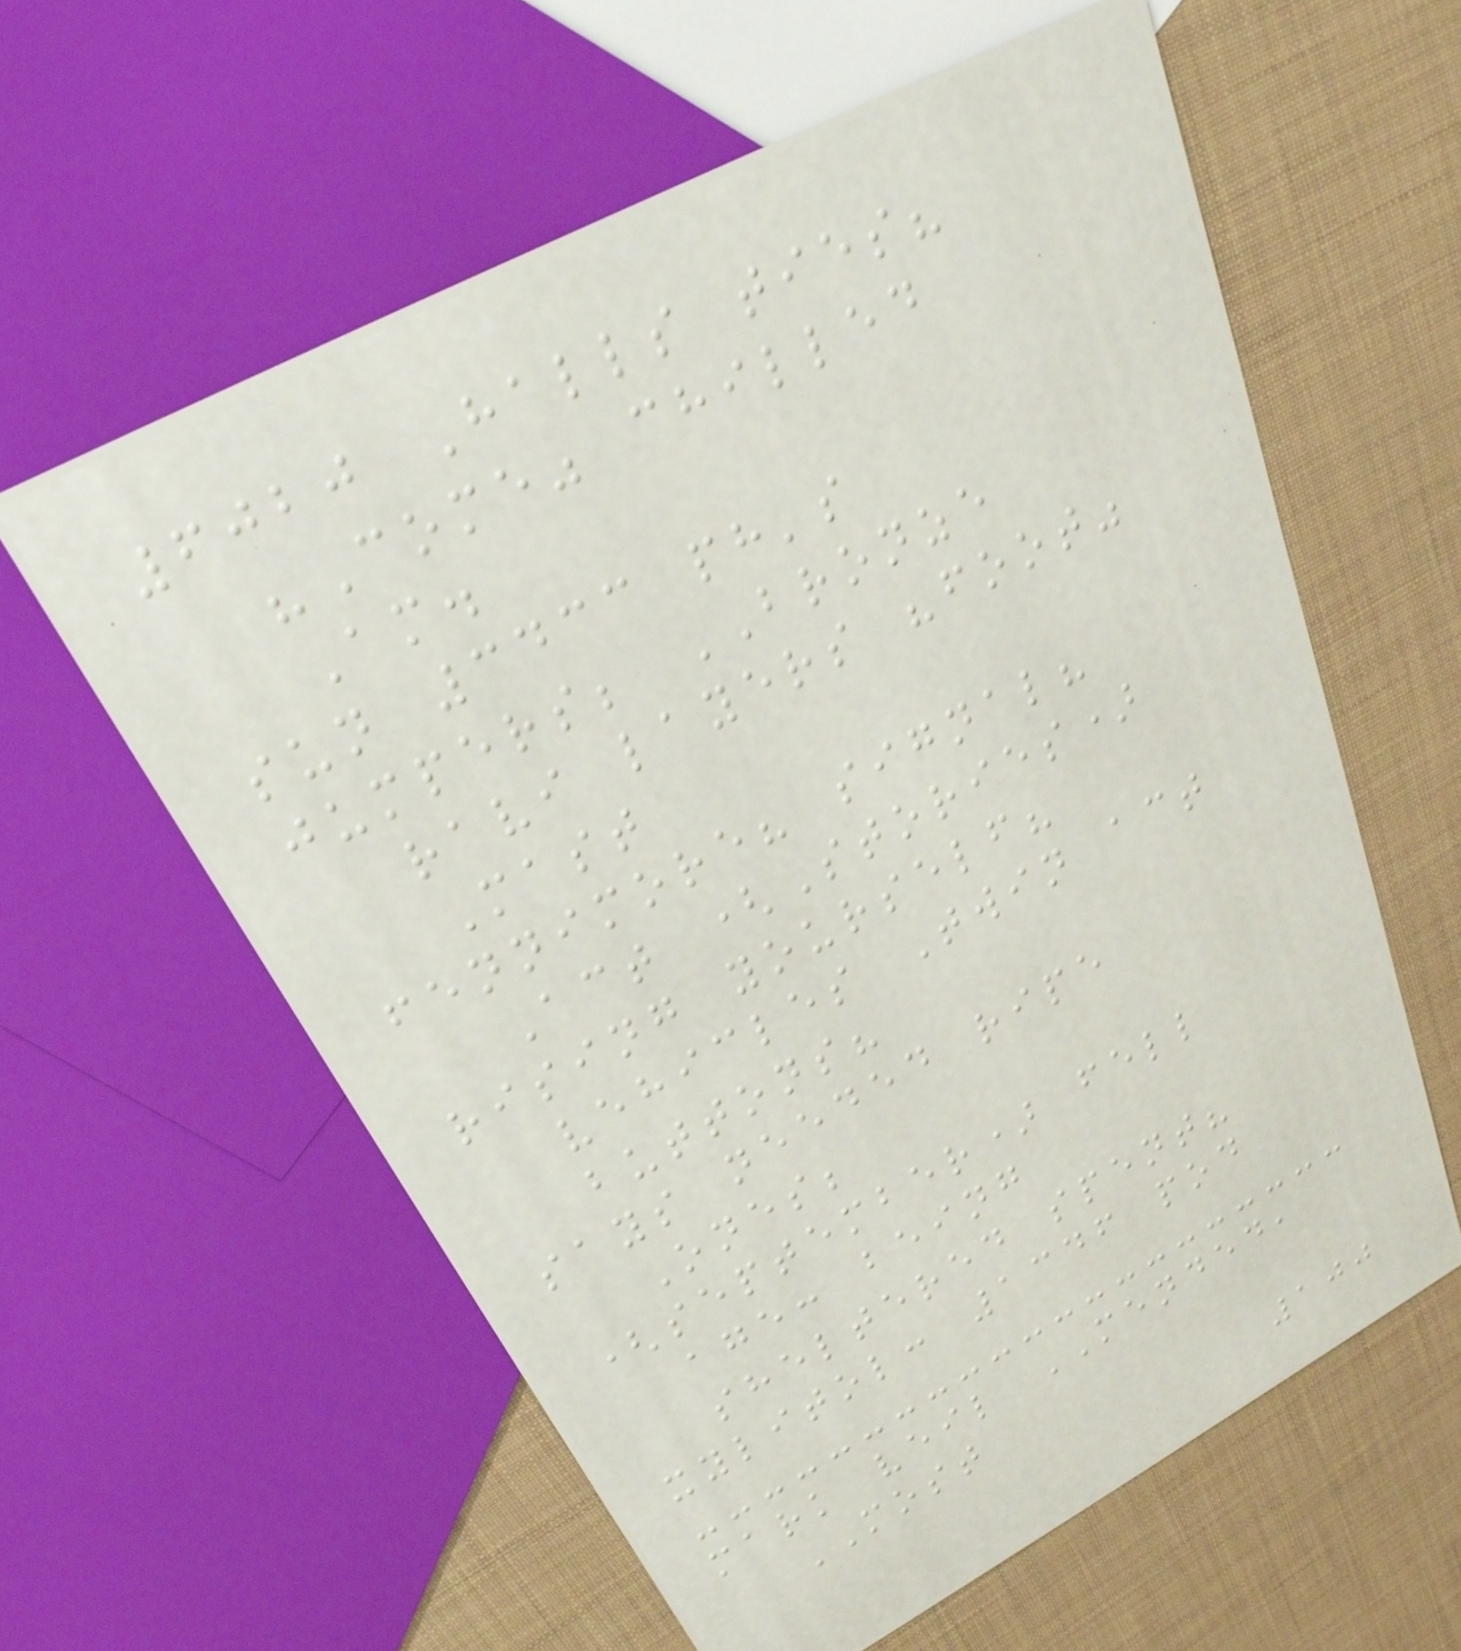6020 Halls ties?
"Come" chilled
Am.
sun 3433 ph's
jumpers; BRONZE
ravi layers "foot"
Mast
fennimore? signal?
Act (Stories)
rising yourself?
vehicles Twin act
buttons?
says needed ripe
Ones;
(september) fell
age: being
sheltered spent?
xylitol: 1346 pod
mark veil MENDED,
MOST
100
